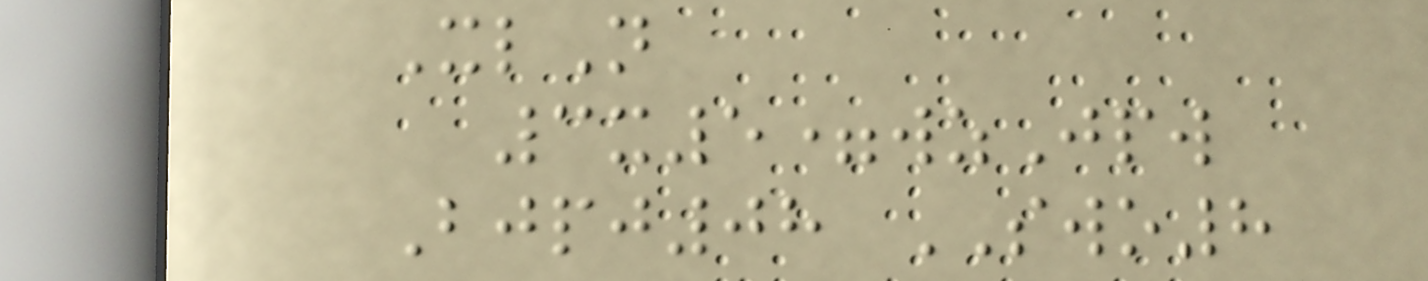XlN
3x5=wzJpw
Bjpj08 SWO8
